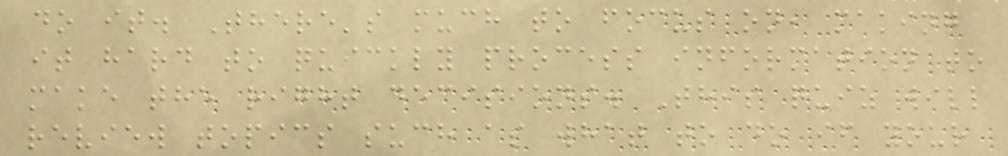do it. There's much to focus on, making
it hard to quickly process information to
make the right decisions. This quiz will
review topics such as what to do if your
